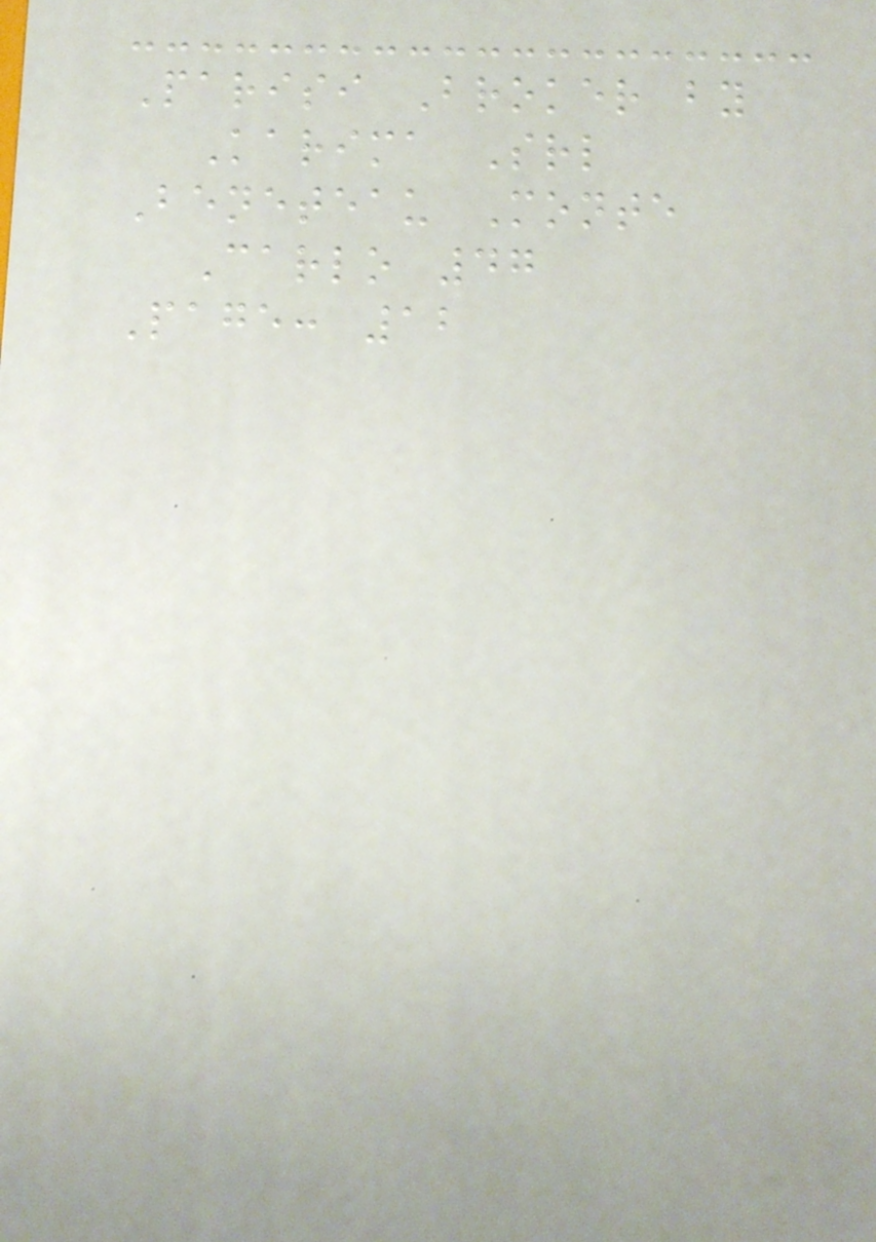Parisi Broker by
Karima Srl
Beneteau Monte
Carlo 47
Page: 12
